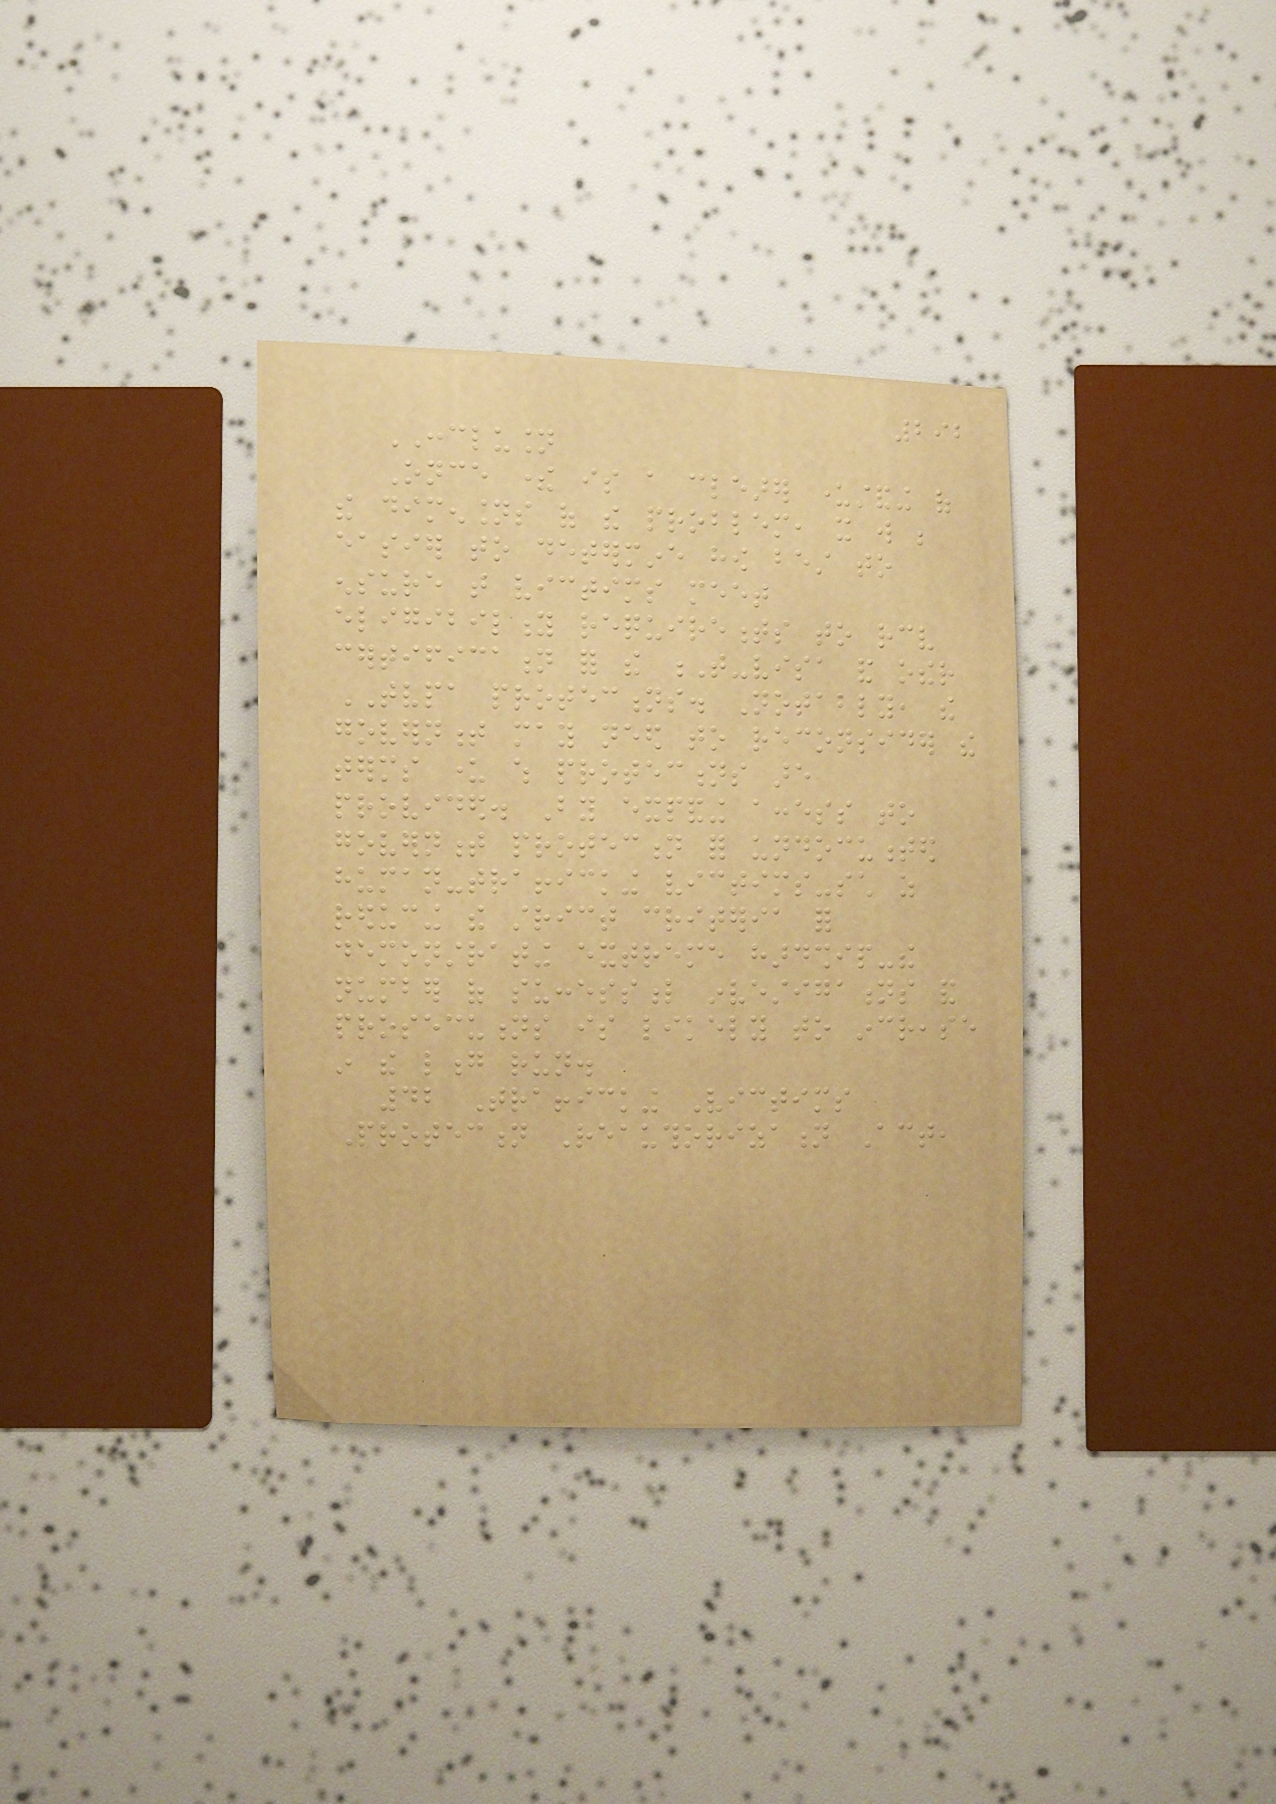292
CONCLUSION
Once there is a clearer understanding of
the dimensions of the problem, it will be
easier to determine how best to
ensure that victims meet
eligibility requirements to receive
certification for the T-visa and other
TVPA protections. Notably, the
government may need to reconsider the
terms under which protections are
provided. By expanding access to
government protection for undocumented
human-trafficking victims-such as
reducing the strict criteria for
demonstrating extreme hardship-the
number of successful investigations and
prosecutions is likely to increase
in the long run.
42 Trafficking Victims
Protection Reauthorization Act,
